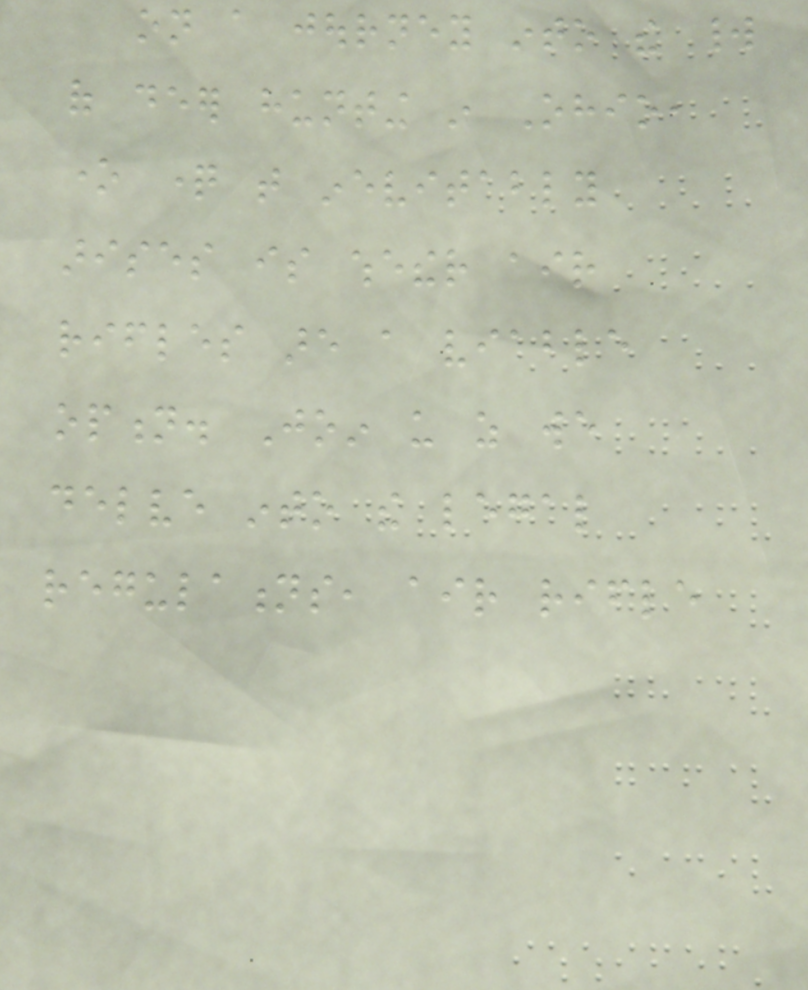on a journey into the world
of deer hunting in Ohio,
one question that inevitably
arises is whether air
rifles are a viable
option. Join us as we
delve into the legal
regulations, air rifle
